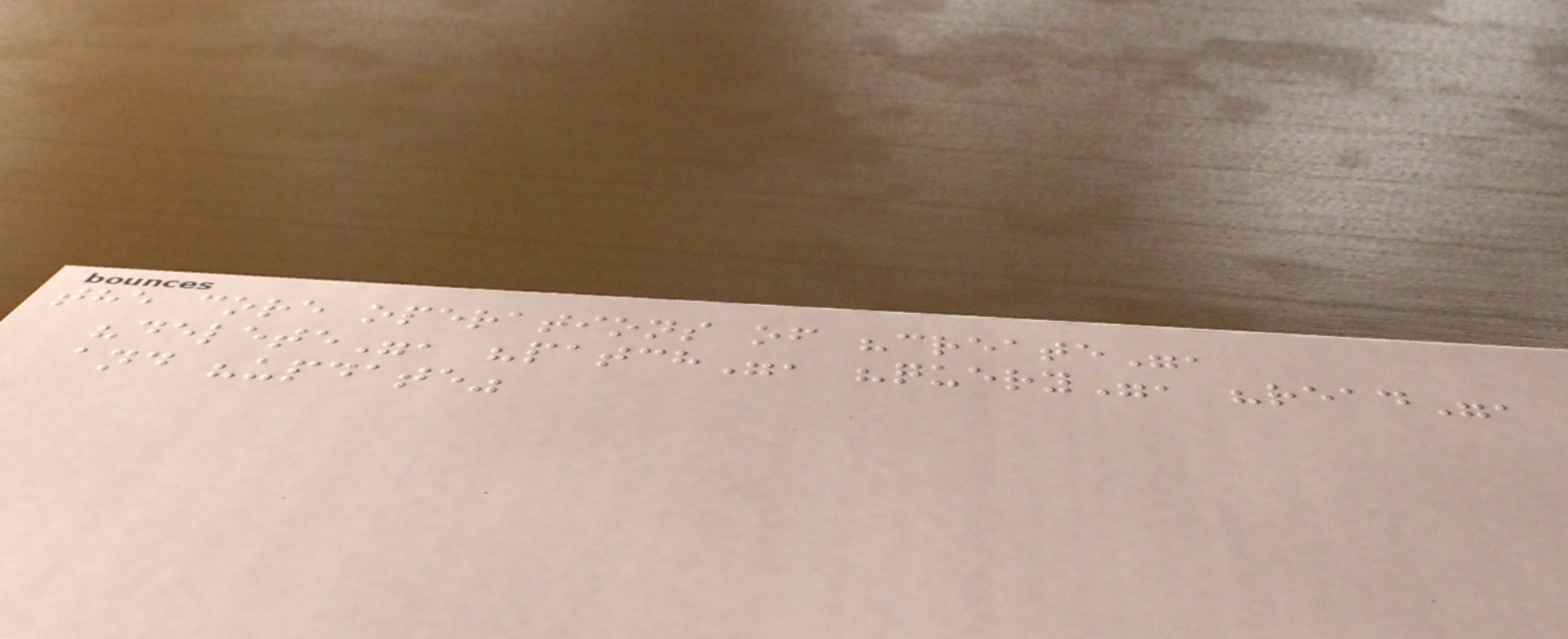the core operations of "create",
"delete", "patch", "query", "read",
and "update"
